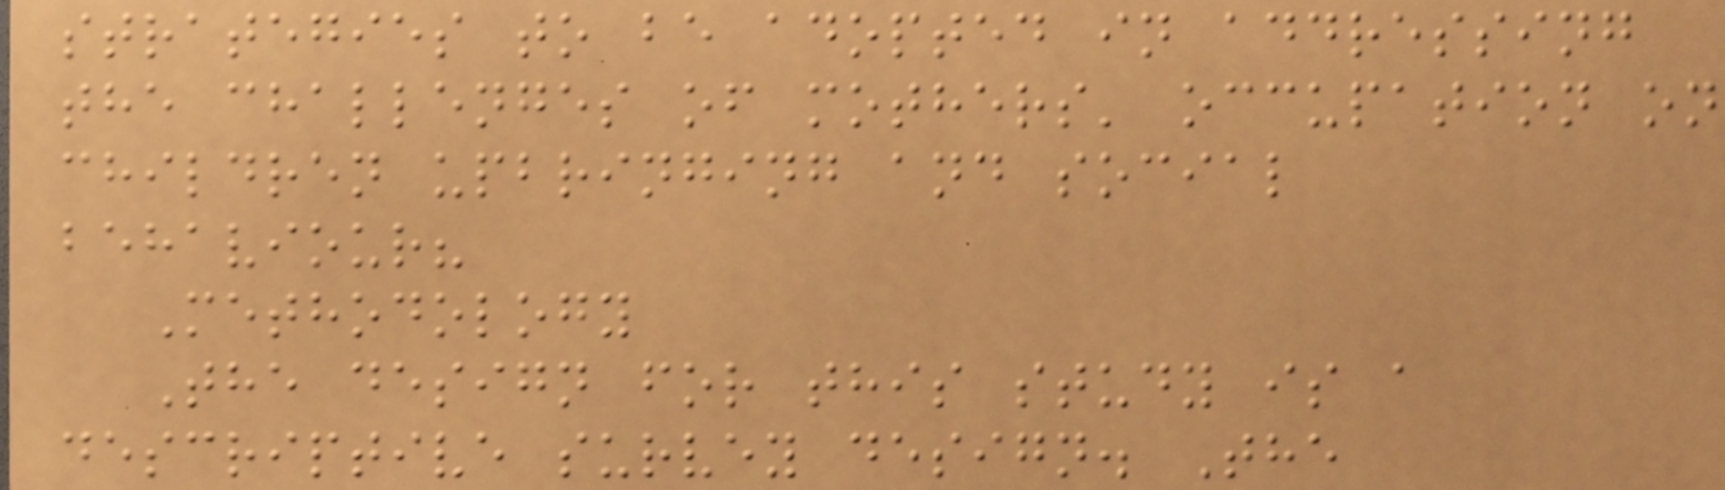strategies to be adopted in addressing
the challenges of mothers' occupation on
children upbringing and social
behaviour?
Methodology
The design for this study is a
descriptive survey design. The
